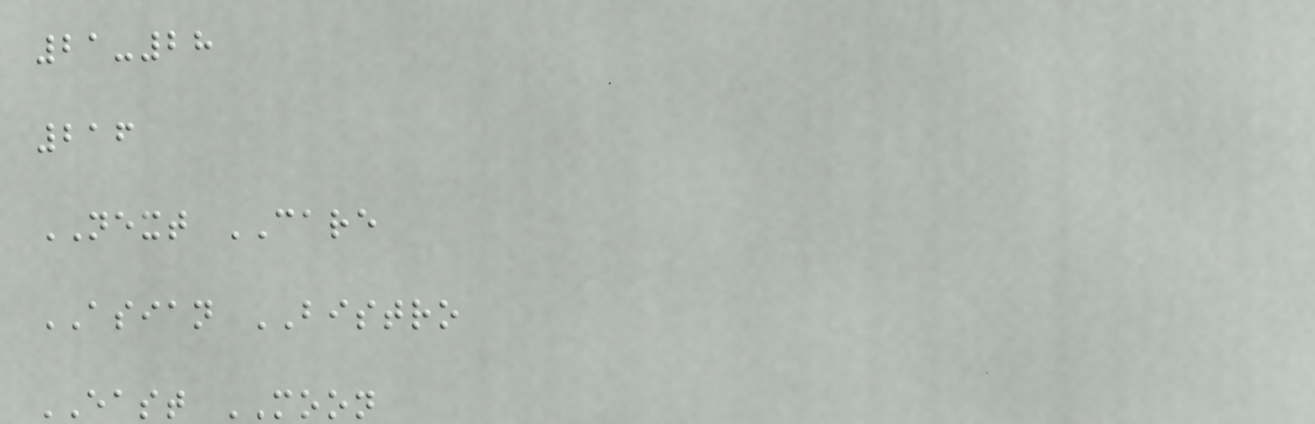21-28
216
NEXT CARE
ASIAN BISTRO
EAST MOON
